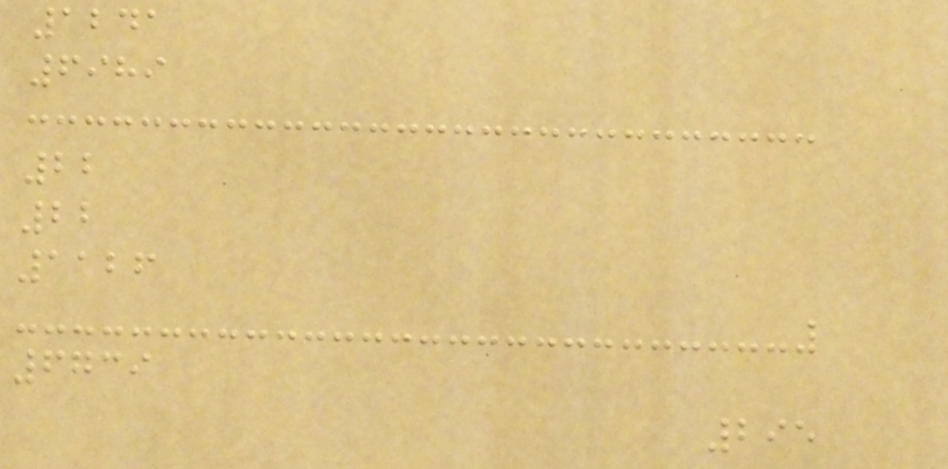1241
6989
22
22
1126
6739
295
